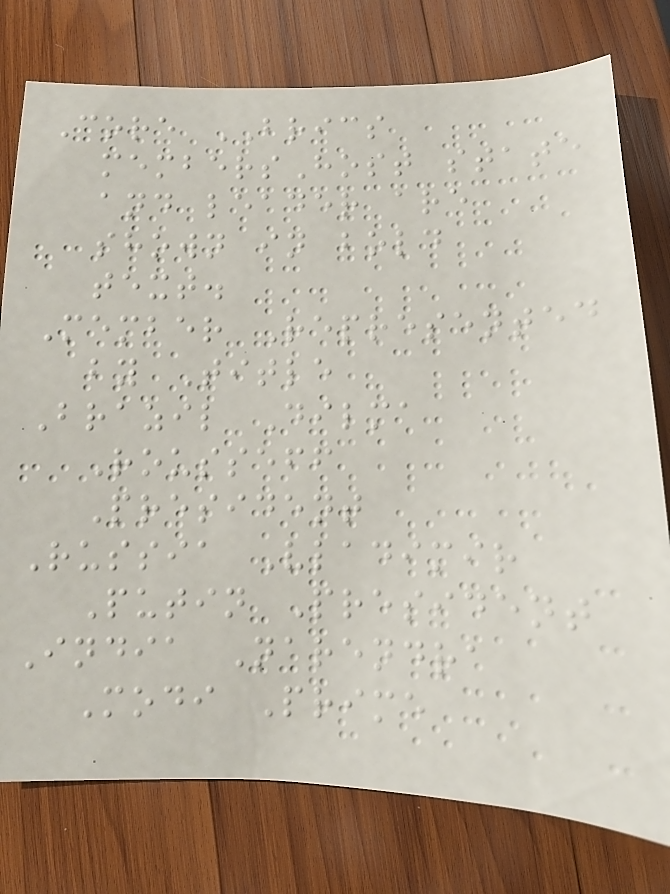Core BRICS
membersHost state
and leader are
shown in bold
text.
Member Represented
by Title
Brazil Dilma
Rousseff
President
Russia Vladimir
Putin President
India Narendra
Modi Prime
